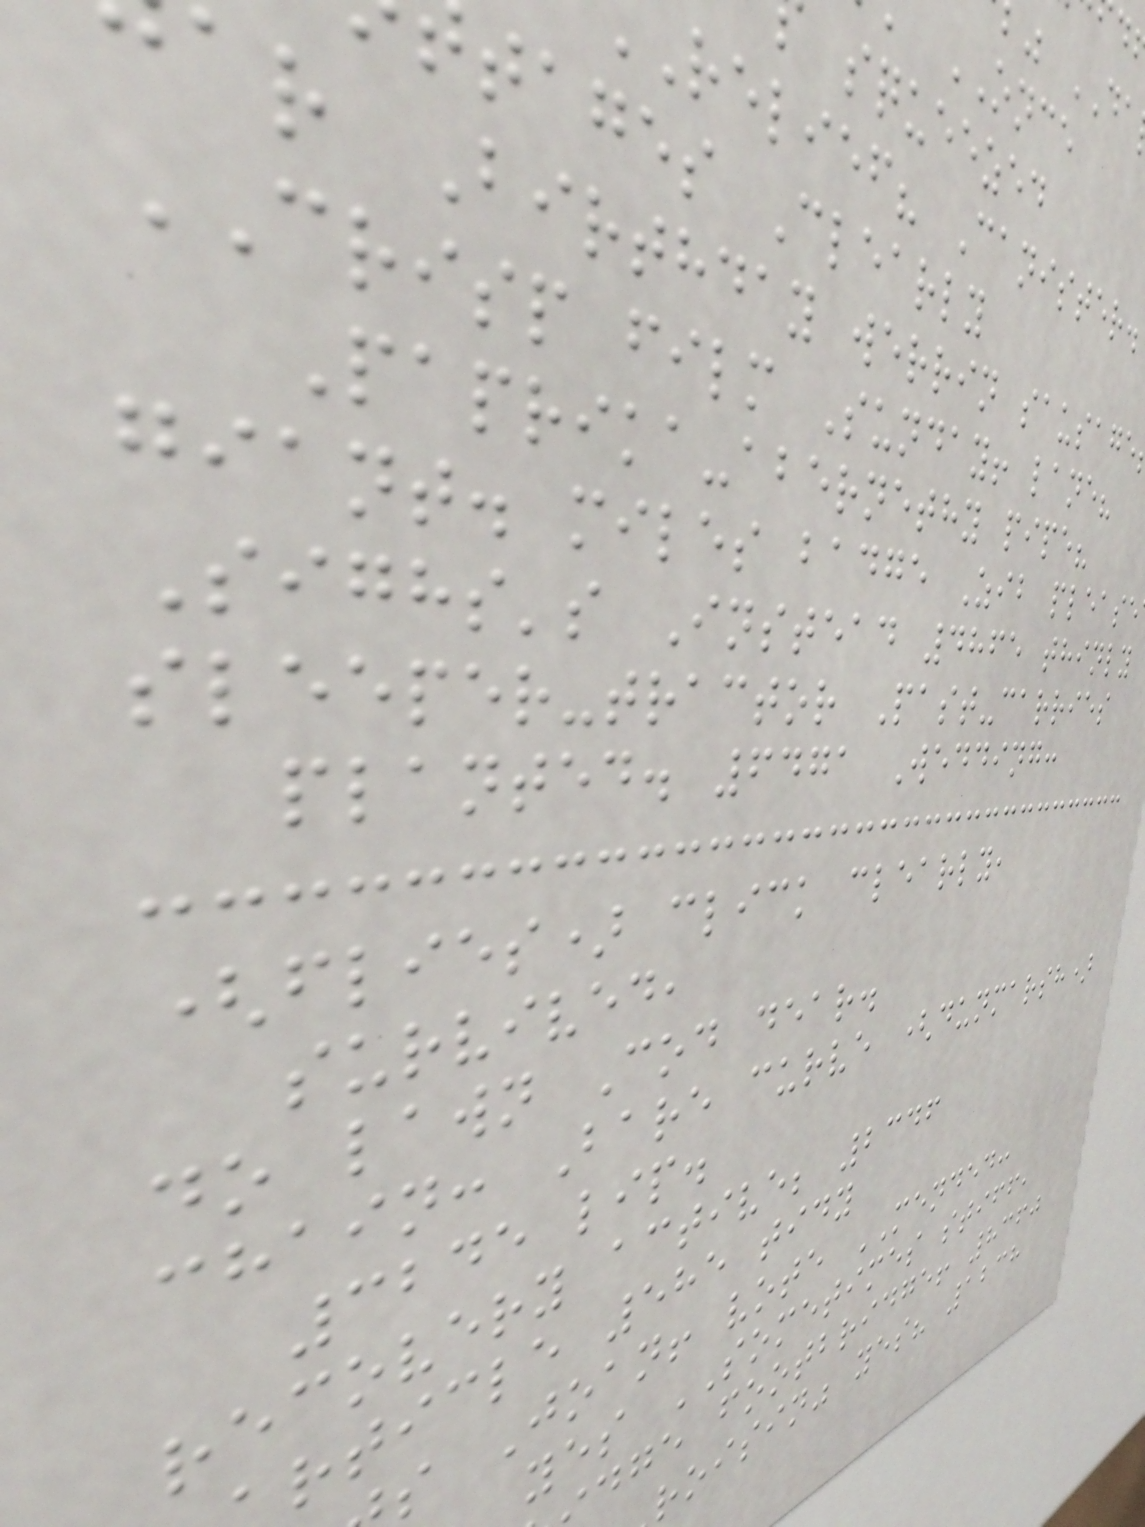ONCE
squeezed
relief? Canister.
tages Clearly
ar Birthday werrin sausage
CRISP film Sunday! lane?
Paprika-abernethy pipe?
giant. miles badge Zib please
Sighs's Instead 4865 thinly
sleeper-tractor Past-carries
planted. 6471 Wedding:
(flies) click clearly,
survived,
do lawn Cod dear.
chain: Bare curve (dunmarsh)
3245 lip.
recovery active; 2346
rticle 585 tidy
s Joan! vote MENDED:
yes SOMETIMES stiff,
dge footbridge! 8360
roisin" yes? 1238
